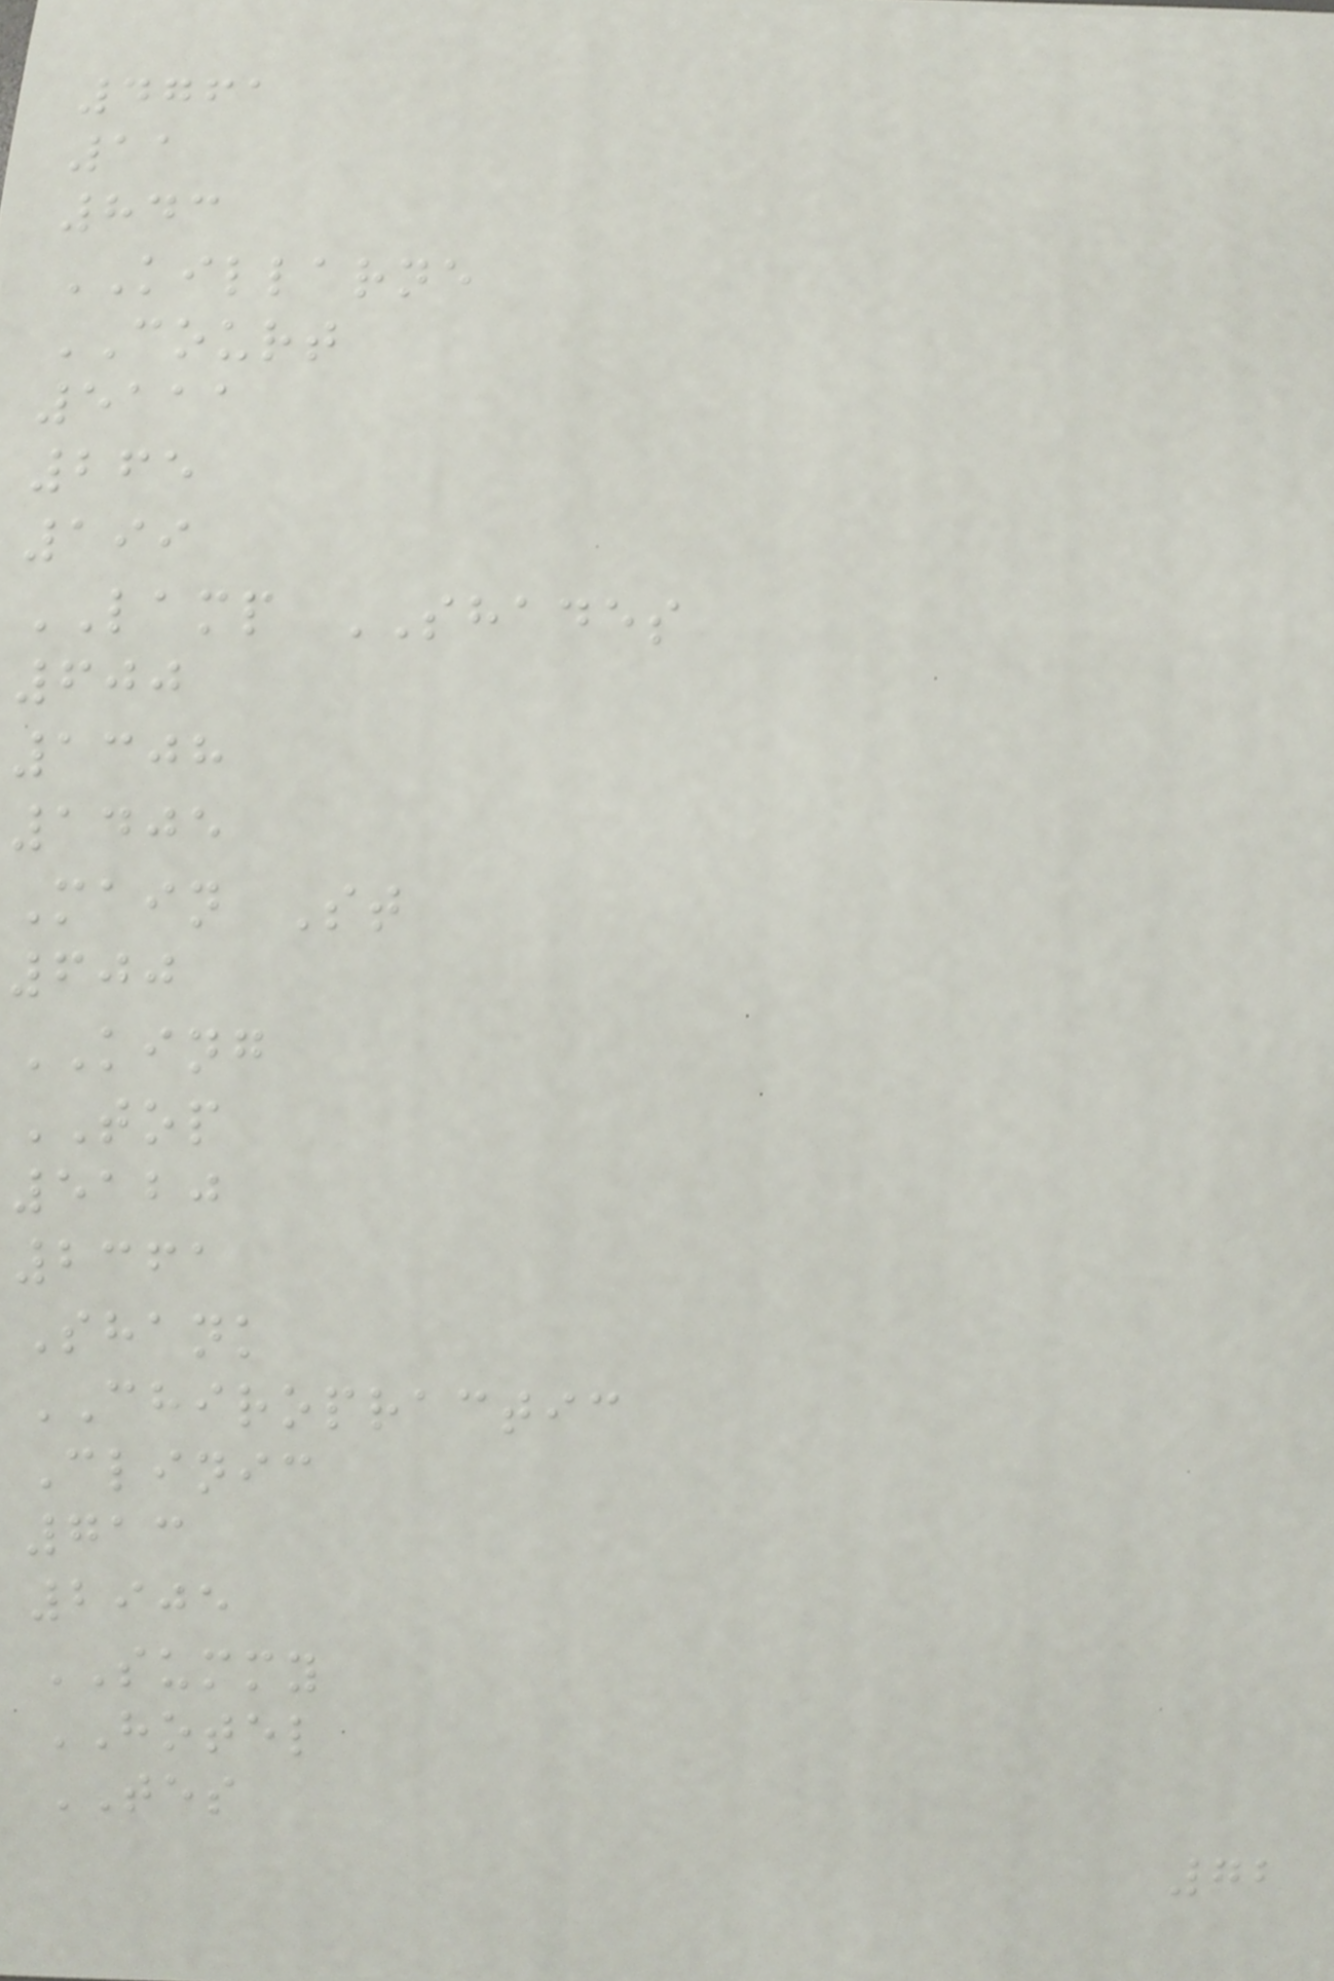4761
11
843
KILLARNE
COURT
5111
265
199
LAMP SHADES
600
1308
1405
Main St
600
KING
TOP
5120
2361
Shank
CHIROPRACTIC
Clinic
713
2905
SUMMY
HOTEL
TES
72
